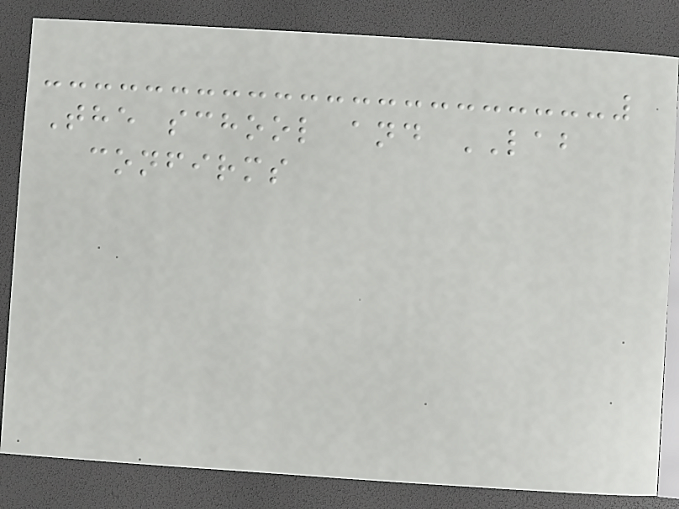The school and LAB
confirms
